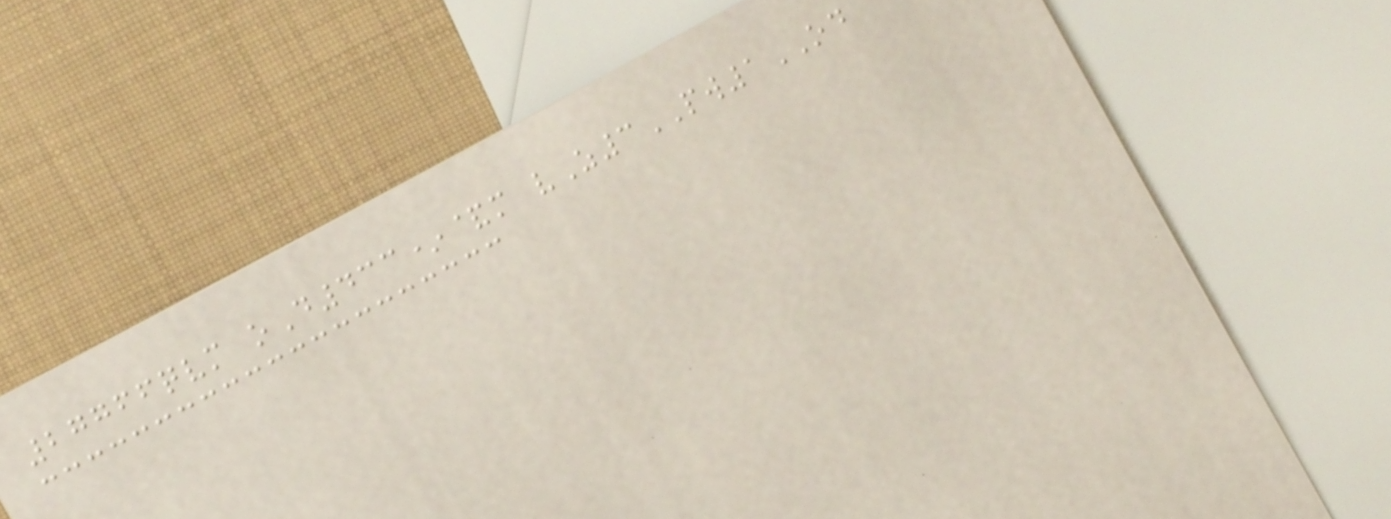27766qvm oD433*&m vZ3PW1OD
